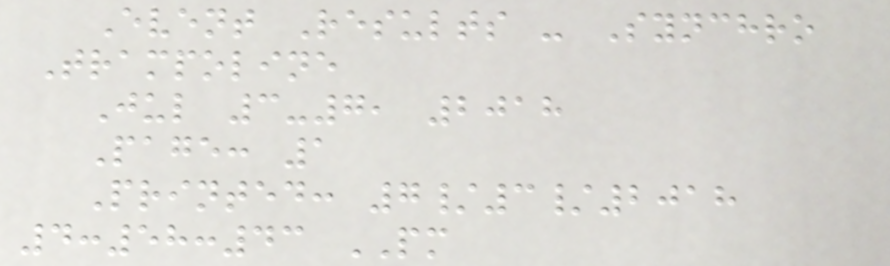Event Results - Synchro
Trampoline
Jul 3-7, 2018
Page: 1
Printed: 7/3/2018
4:58:43 PM
